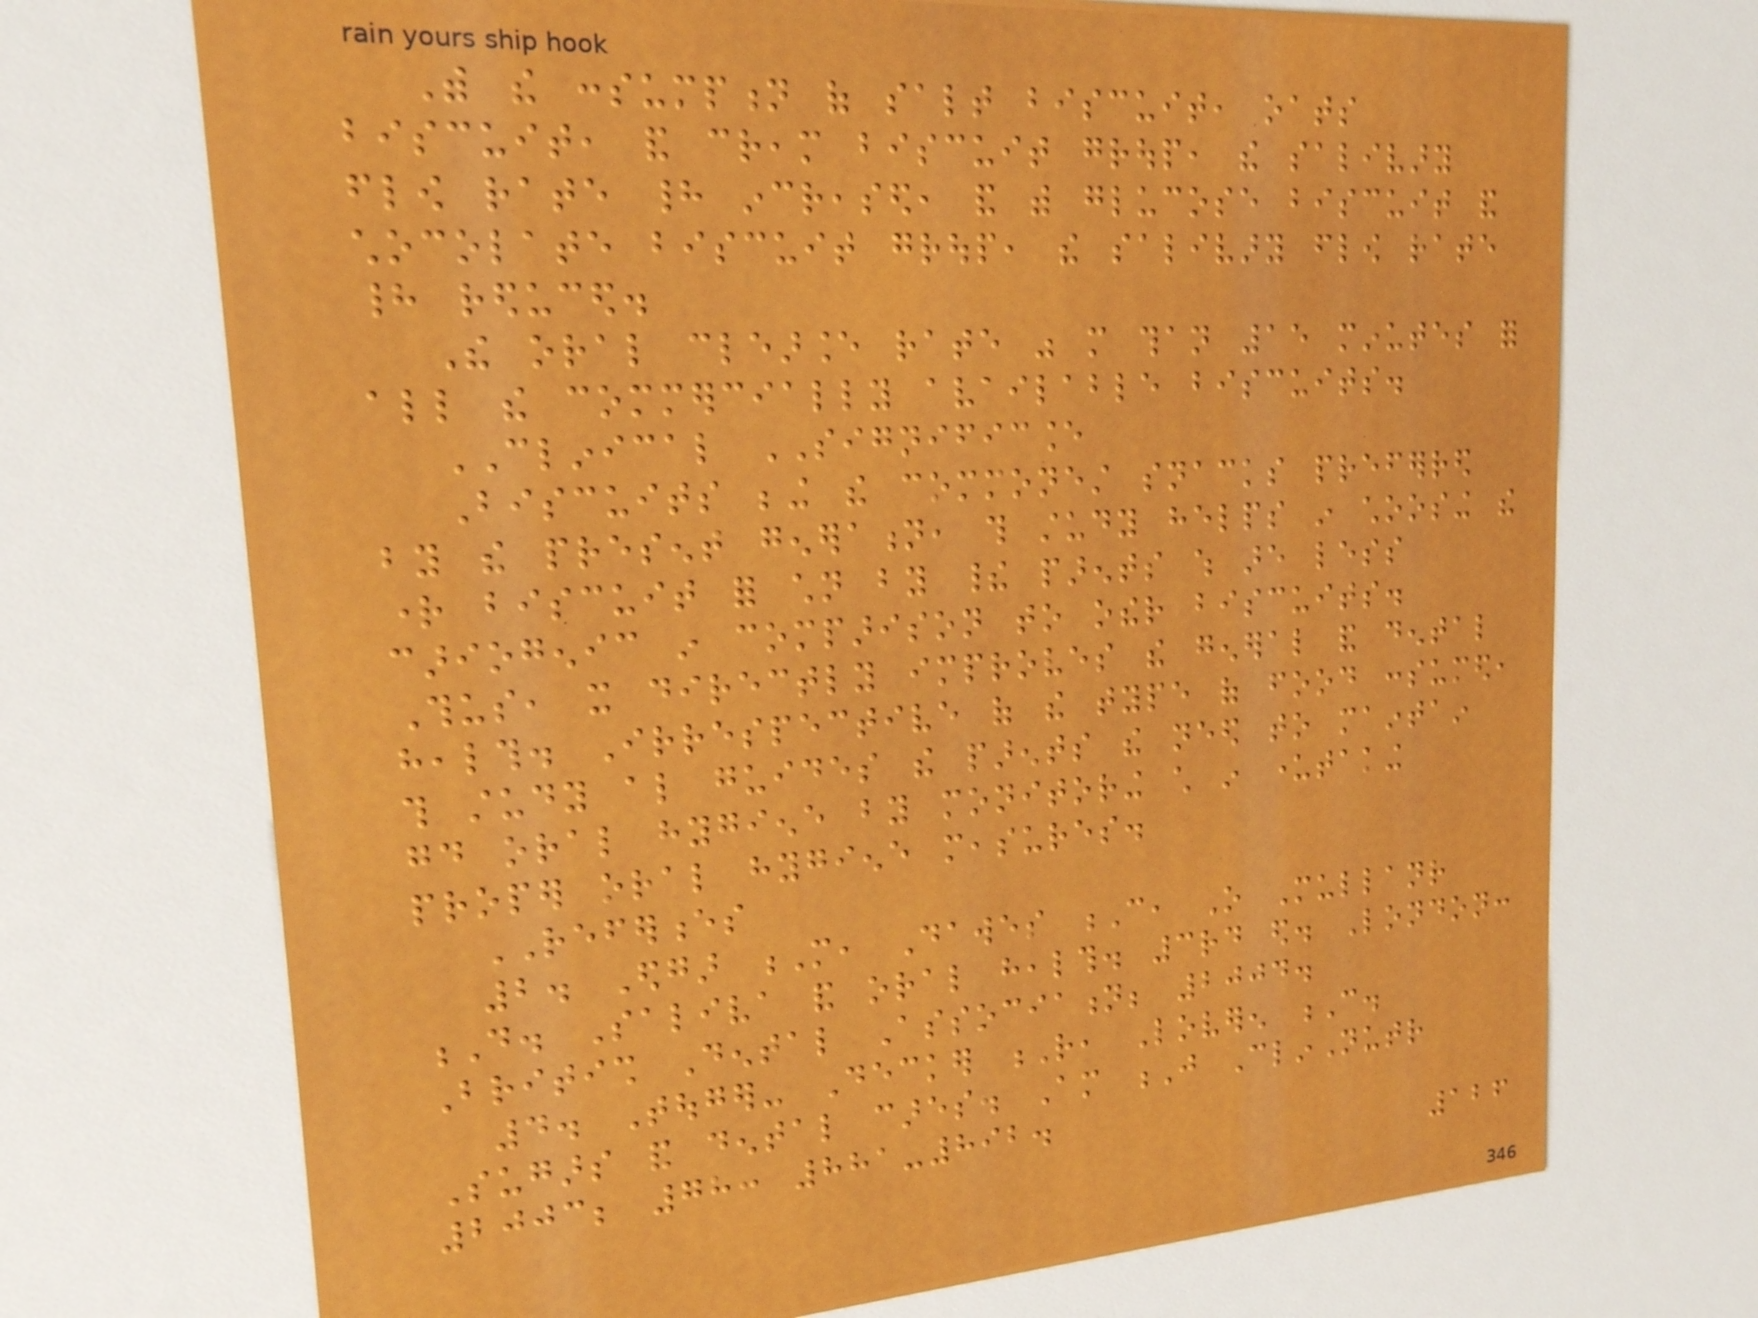With the consumption of salt biscuit, oats
biscuit, and cream biscuit group, the salivary
flow rate had increased, and with glucose biscuit and
chocolate biscuit group, the salivary flow rate
had reduced.
The oral clearance rate was more than 15 minutes for
all the commercially available biscuits.
CLINICAL SIGNIFICANCE
Biscuits being the commonest snacks preferred
by the present generation, this study helps in choosing the
right biscuit for children by their parents which are less
cariogenic in comparison to other biscuits.
Thus, it directly improves the general and dental
health. Irrespective of the type of food consumed,
this study also guides the parents the need to maintain
good oral hygiene by monitoring child in undertaking
proper oral hygiene measures.
REFERENCES
2. Edgar M, Dawes C, O Mullanr
D. Saliva and oral health. 3rd ed. London:
British Dental Association; 2004.
4. Touger- Decker R, Loveren C.
Sugars and dental cares. Am J ClinNutr
2003; 78: 881-892.
126
